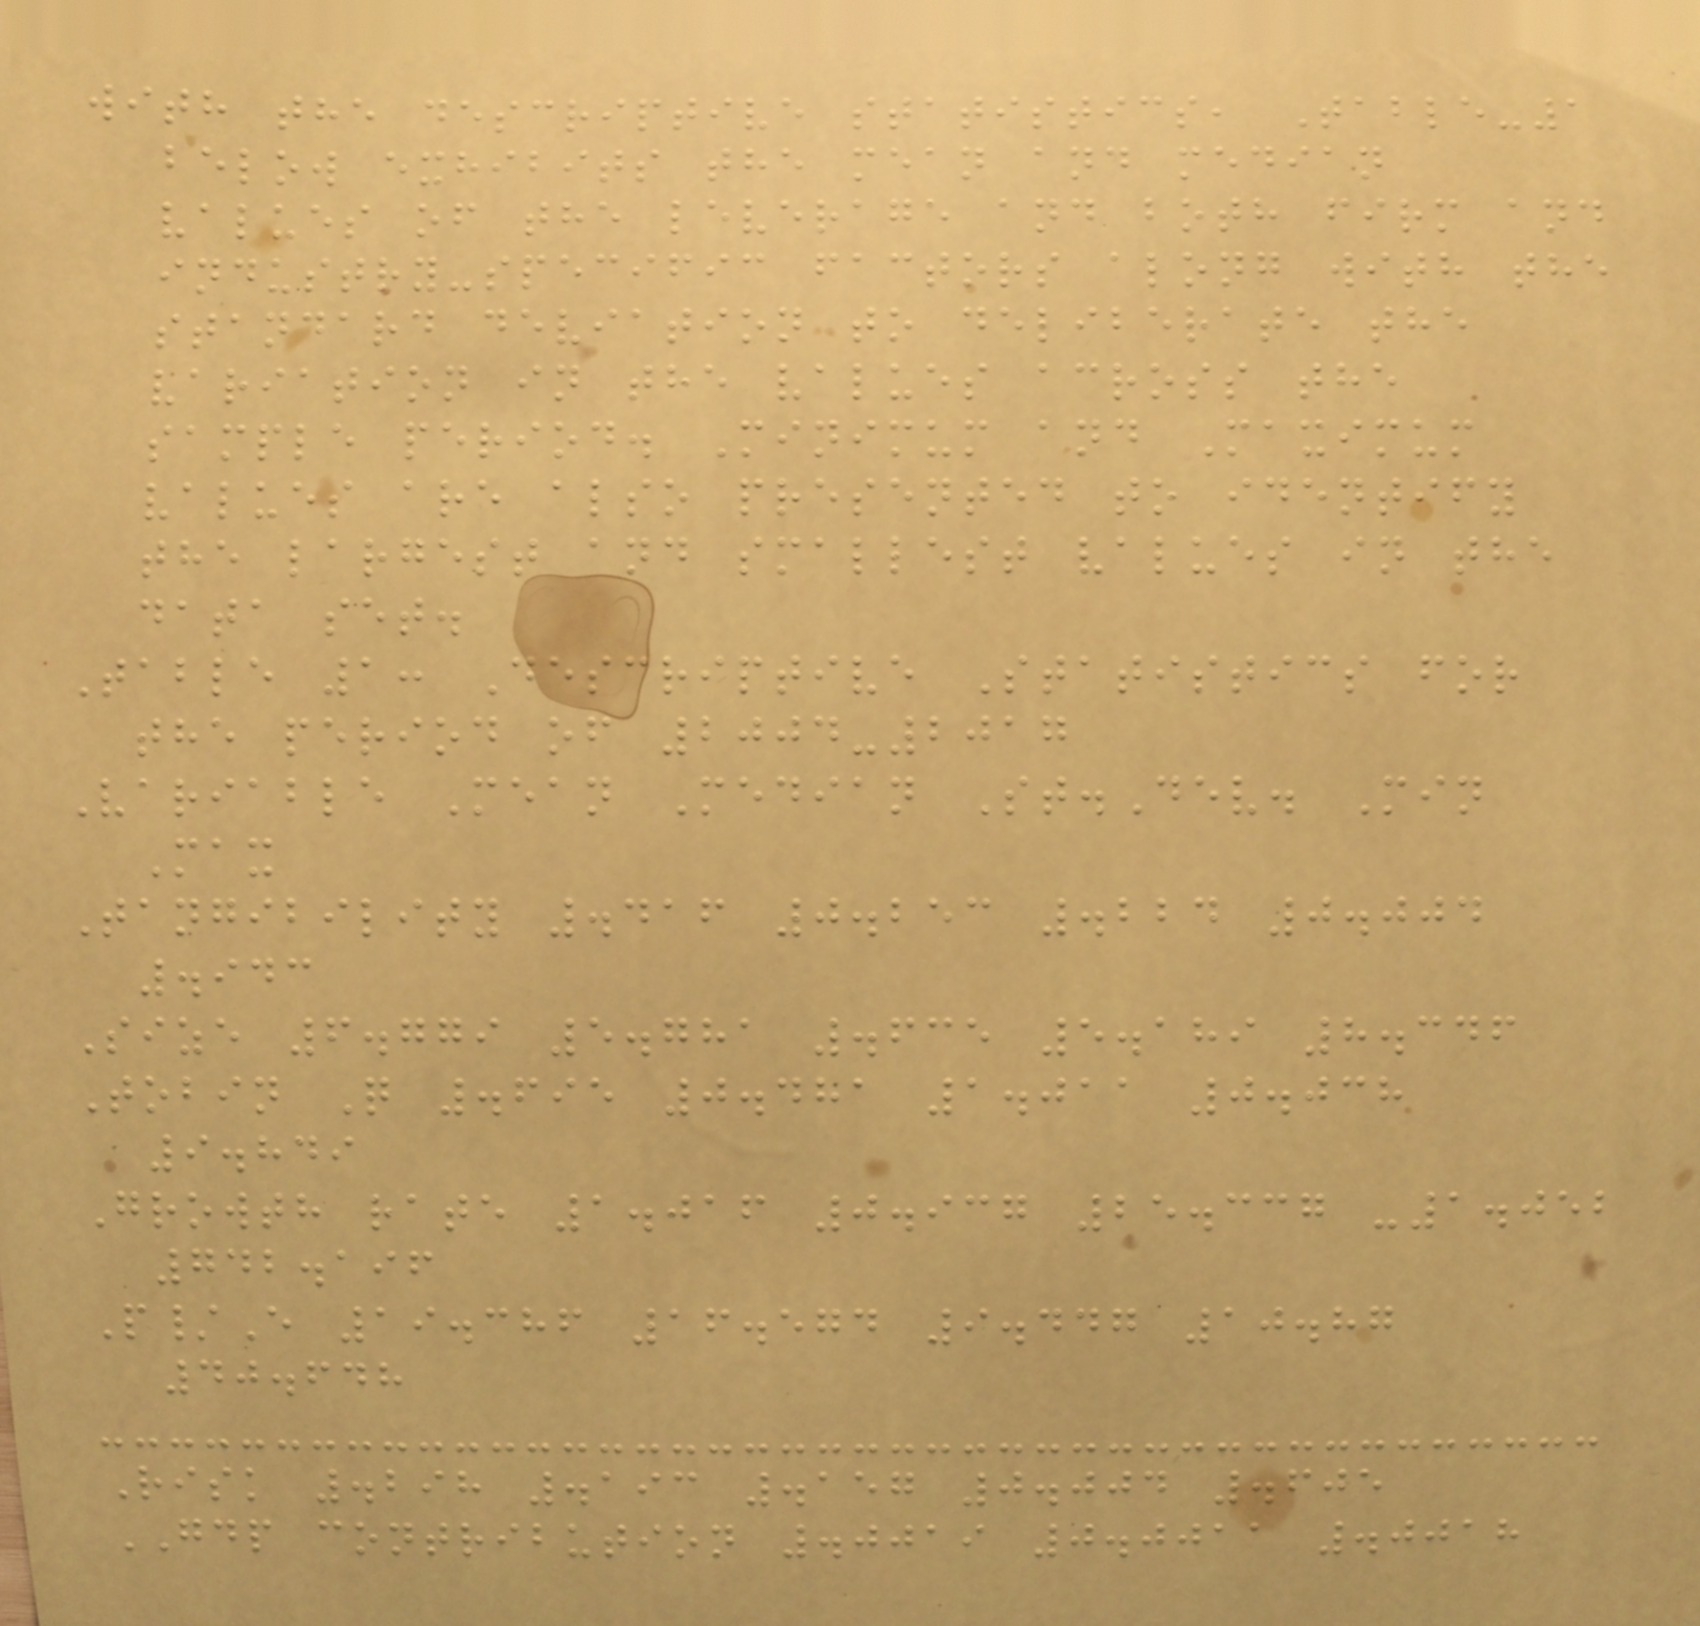with the descriptive statistics, Table-1
below exhibits the mean and median
values of the leverage and both firm and
industry-specific factors along with the
standard deviation to deliberate the
variation in the values across the
sample period. Minimum and Maximum
values are also presented to identify
the largest and smallest values in the
data set.
Table 1: Descriptive Statistics for
the period of 2004-2017
Variable Mean Median St.Dev. Min
Max
Tangibility .416 0.253 .224 0.004
.943
Size 6.779 5.781 .635 5.189 8.346
Tobin Q .695 0.481 1.011 0.038
9.849
Growth rate 1.016 0.937 25.337 -1.052
742.196
P/E 19.386 16.574 9.447 10.87
40.648
Risk .298 .193 .157 0.004 .605
GDP contribution .0019 0.0011 .0018
